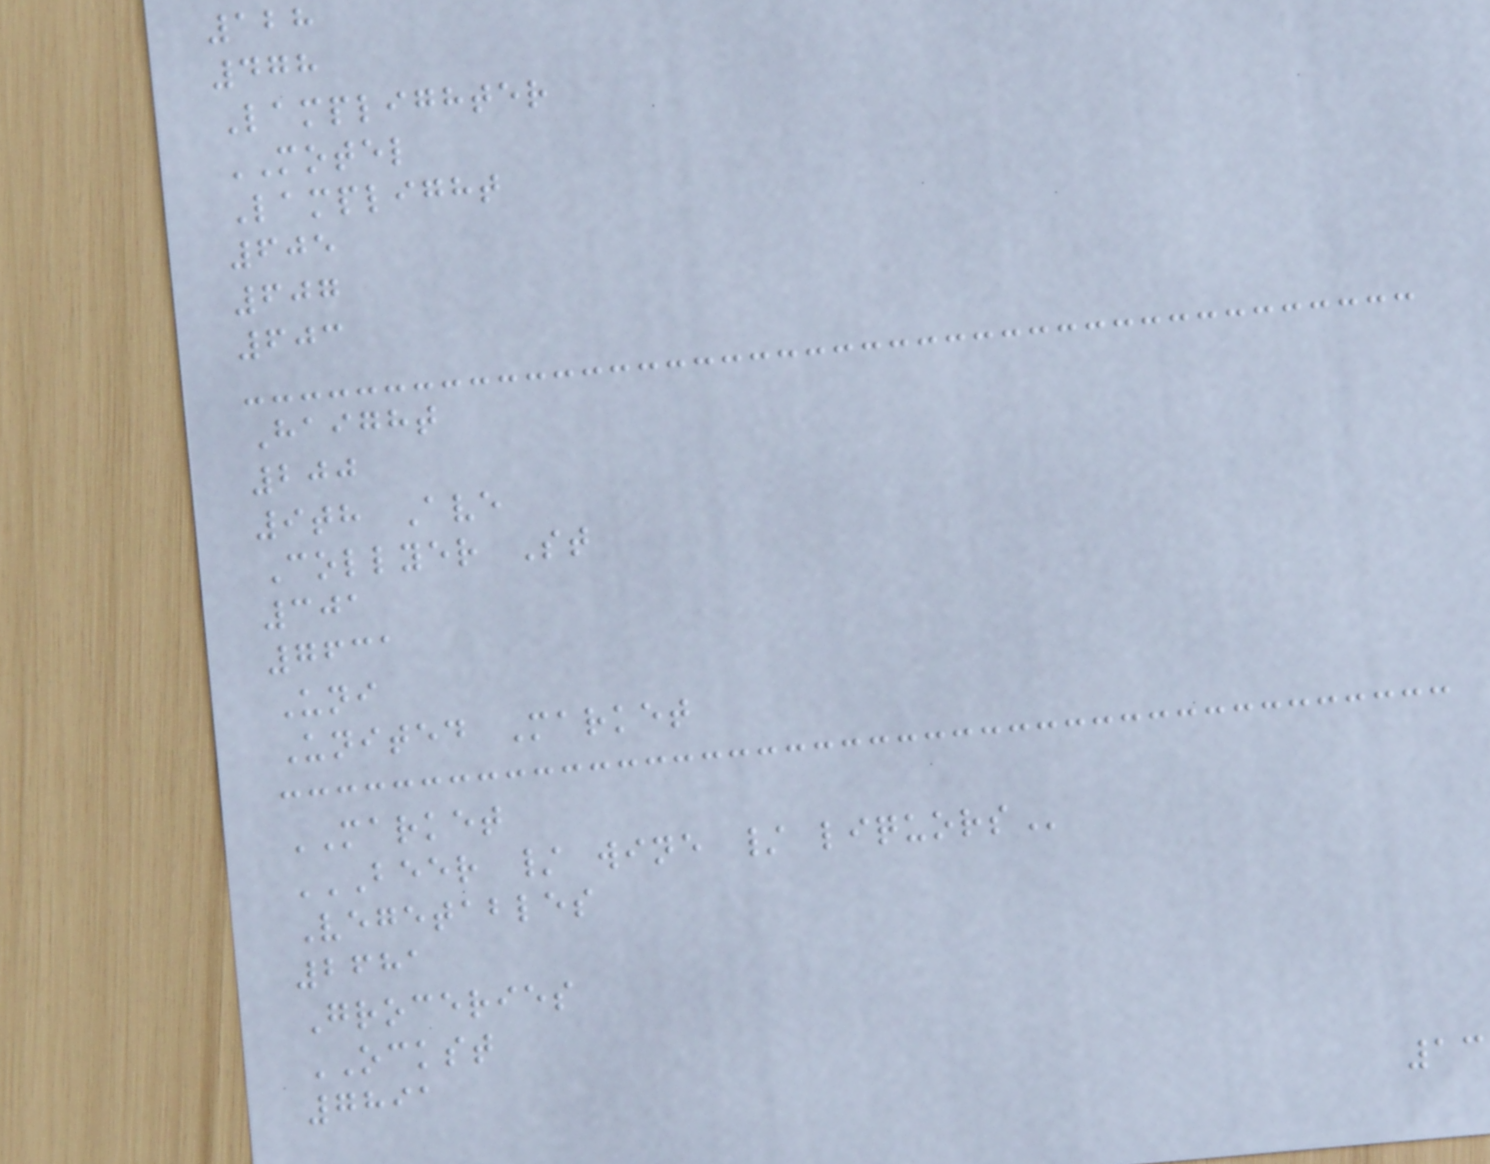128
478
Lamplighter
MOTEL
Lamplight
605
607
603
Haight
200
9th Ave
Collyer St
301
7631
Uni
United Market
MARKET
BEER / WINE / LIQUORS
Vegetables
2681
Groceries
OCKST
7891
13
